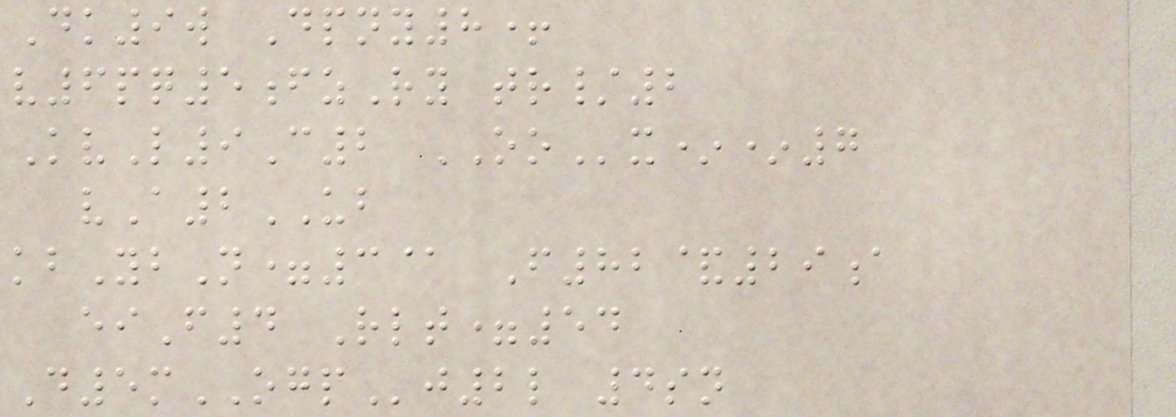Dk9w Dpny8+
v6pq5fzRy tr/2
KvL9C2 OOx**7
vA2UB
kbYbN=3@ F82&29a
eiF4 Rlt=54
D5mOGPj2l 4sn
